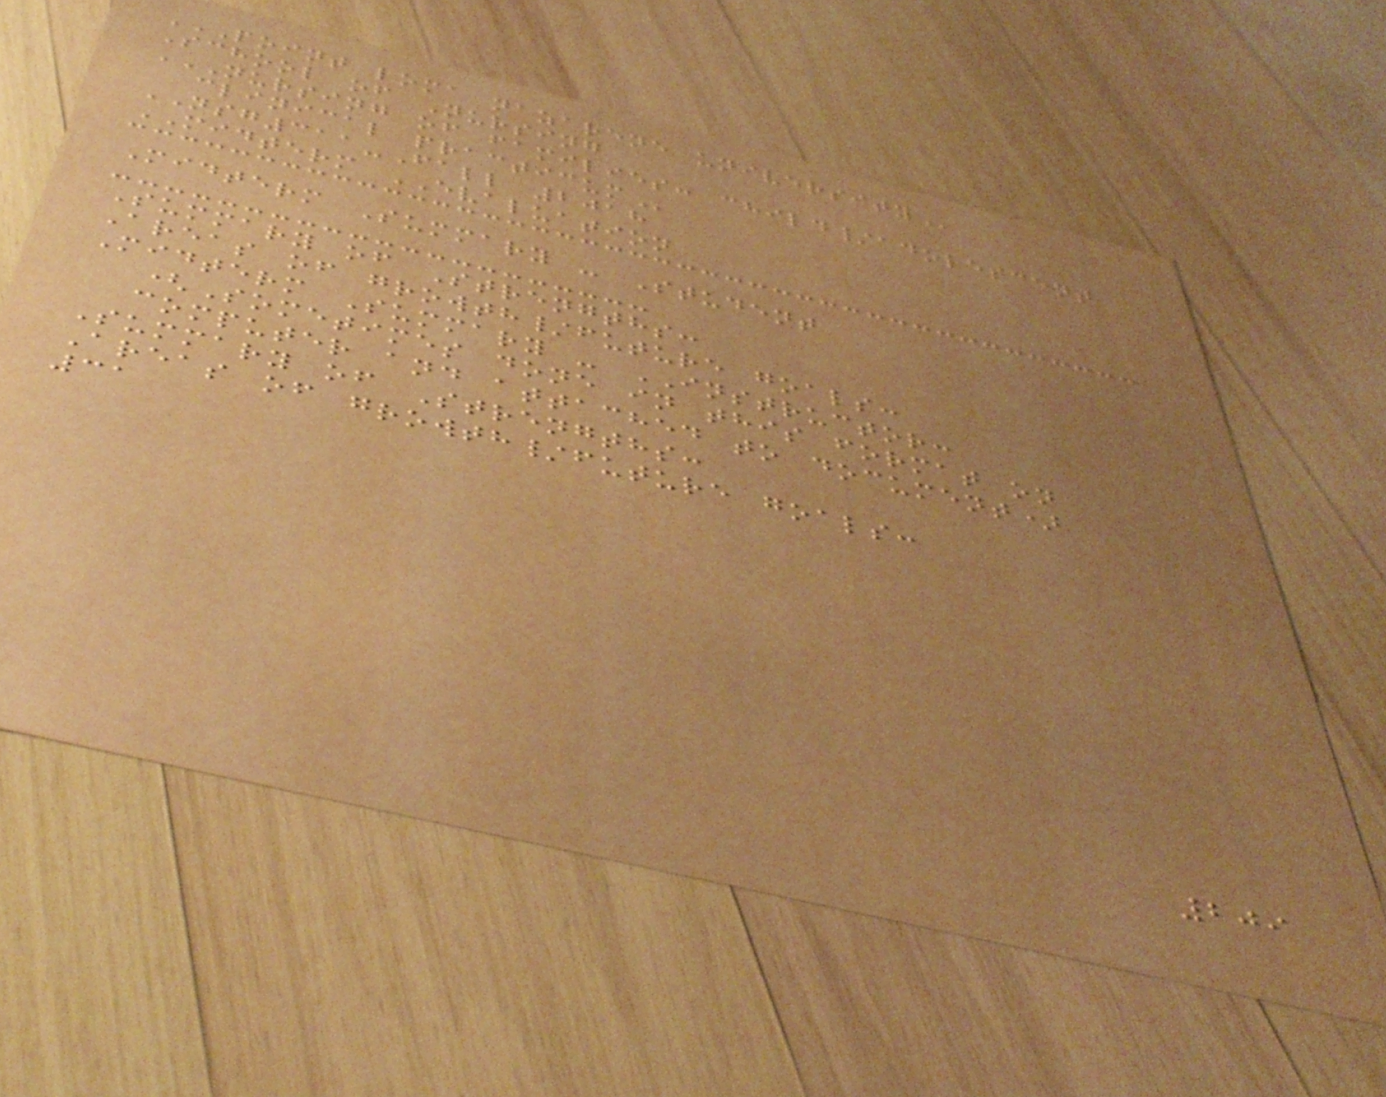POINT LOMA NAZARENE UNIVERSITY
School of Nursing
NURSING OF FAMILIES: CHILD/ADOLESCENT
CLINICAL PRACTICUM
NSG311-Fall 2018
MIDTERM EVALUATION
Midterm Summary - Student
Summary of Strengths:
Areas of growth/future goals:
Midterm Summary - INSTRUCTOR:
(Sometimes done in this format on
computer and attached to document)
Summary of Strengths:
Areas of growth/future goals:
31
209
